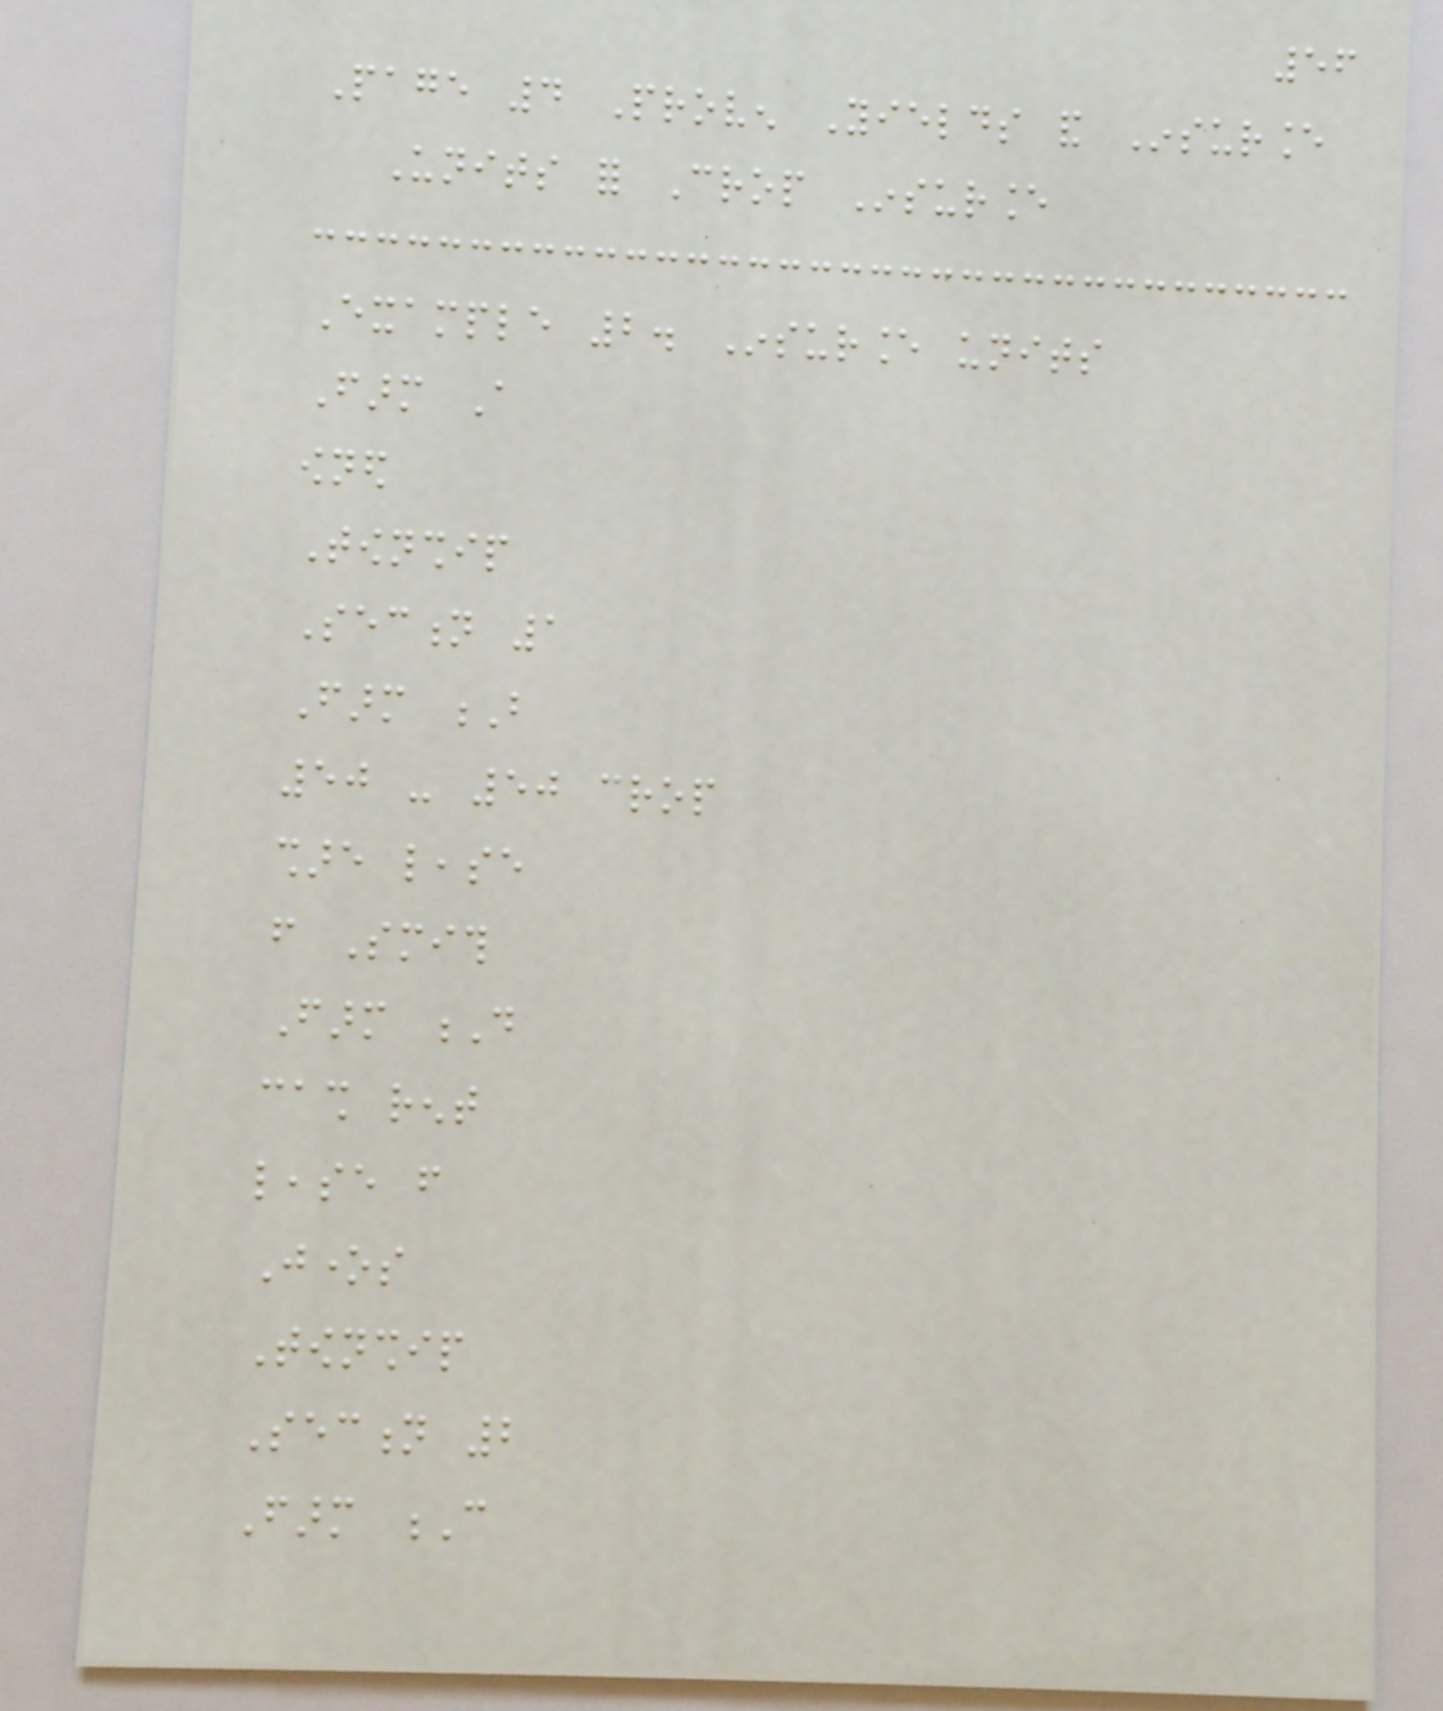56
Page 4 Proven Yields and Insurance
Units for Crop Insurance
Example 2. Insurance units
Farm A
owned
Township
Section 1
Farm B
50 - 50 crop
share lease
from Smith
Farm D
cash rent
lease from
Jones
Township
Section 2
Farm C
